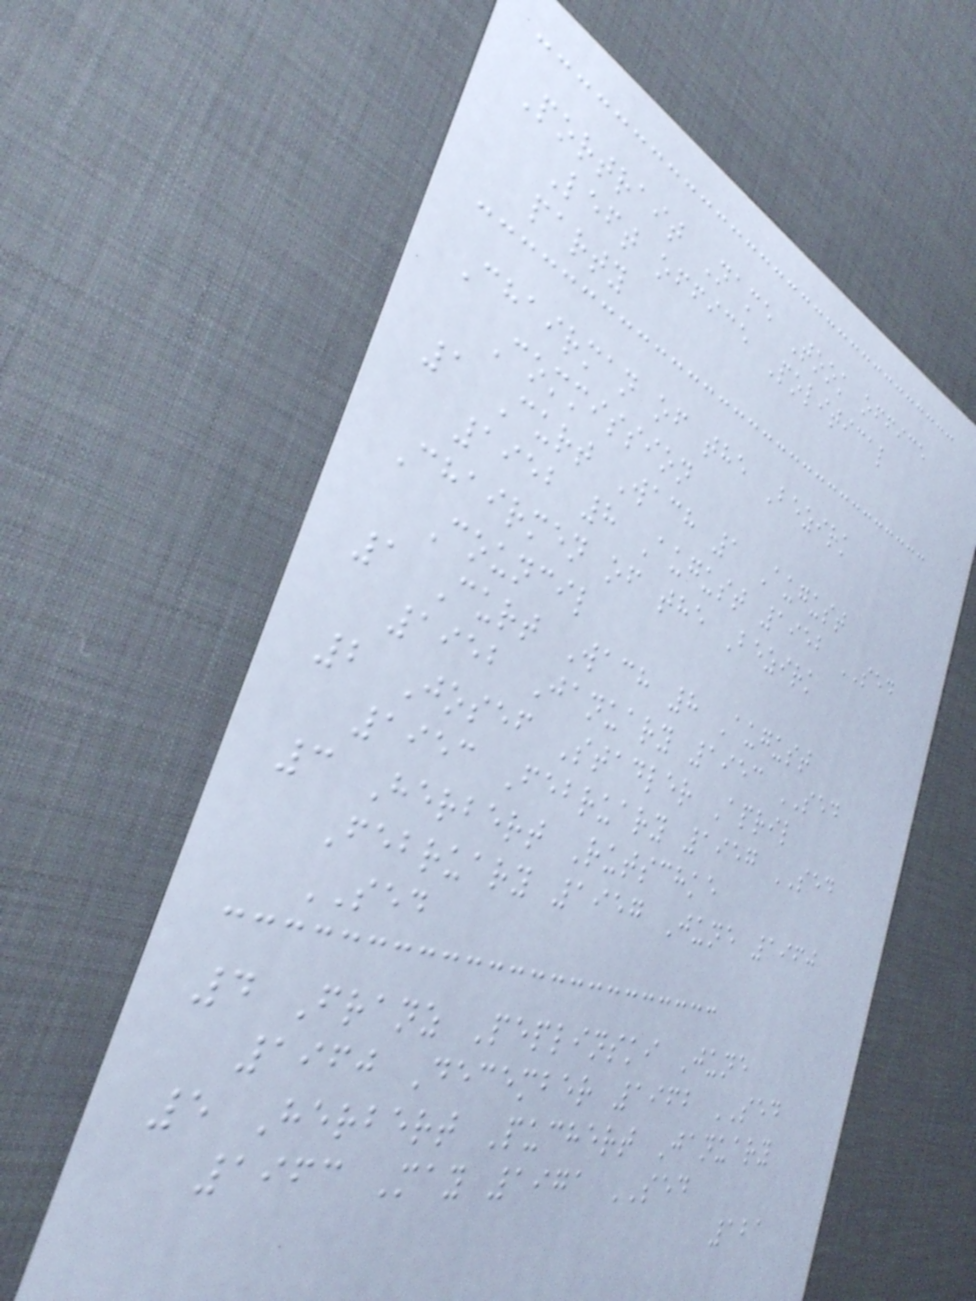Portrait Name Took office
Left office Political
party
Chairman of the Bezirk
Commission
1 Curt Wach 1 August
1952 8 August 1952 SED
Chairmen of the Bezirk
Council
1 Curt Wach 8 August
1952 January 1953 SED
2 Josef Stadler April
1953 February 1957 SED
3 Herbert Rutschke
February 1957 June 1960
SED
4 Franz Peplinski June
1960 December 1962 SED
5 Herbert Puchert January
1963 May 1971 SED
121
